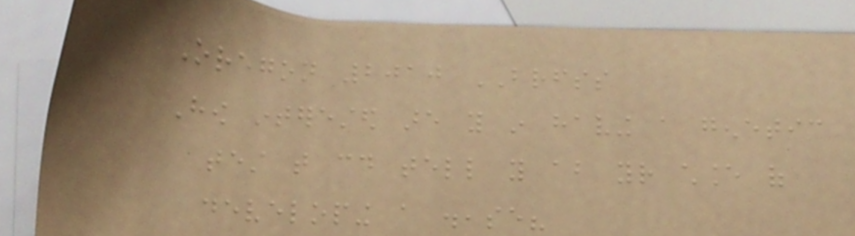Oregon 2010 BRFSS
How interested are you in having a genetic
test that could tell you about your chance of
developing a disease?
